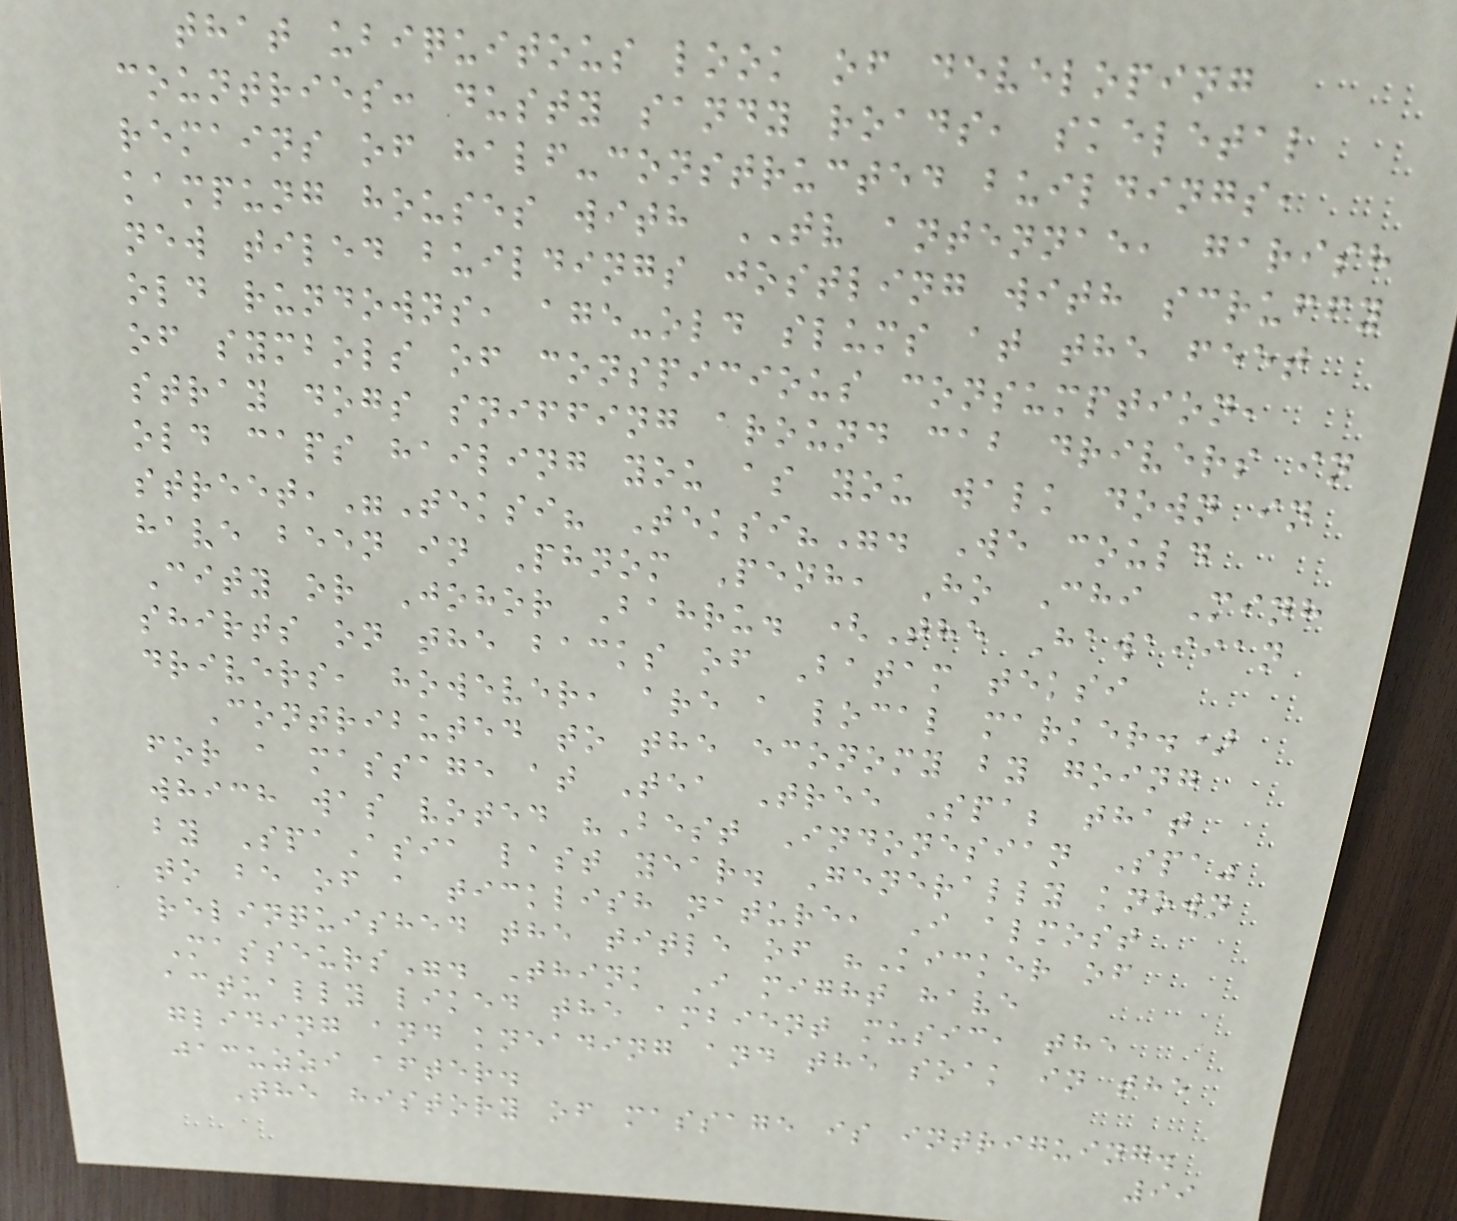that ubiquitous look of developing
countries: dusty sandy roads, skeletal
remains of half-constructed buildings,
kampung houses with TV antennae, garish
new tiled buildings jostling with scruffy
old rundowns, age-old slums at the feet
of symbols of conspicious consumption,
stray dogs sniffing around cab drivers in
old caps hailing you as you walk down in
street,"Teksi? Teksi?". We could
have been in Phnom Penh, Ho Chi Minh
City or Johor Bahru. (The Hawaiian
shirts on the backs of Batam teksi
drivers, however, are a local marker.)
Contributed to the economy by going
for a massage at Tea Tree Spa; that
which was voted "Best Indonesian Spa"
by SpaAsia last year. Generally known
to be of a ticklish nature, I almost
relinquished the title of "Kicker of
Masseurs". Think I might have
actually liked the ambient music, the
gliding and kneading and the soak in the
jacuzzi after.
The history of massage is intriguing.
99
